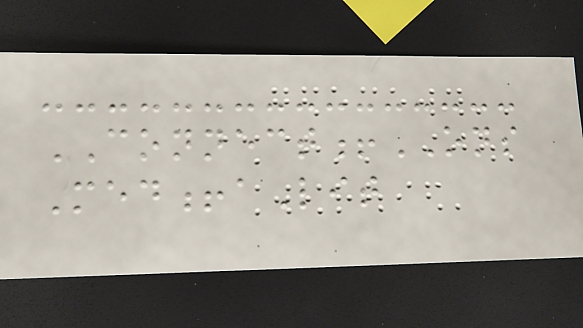CONNECT!ONS
Med!aLit
